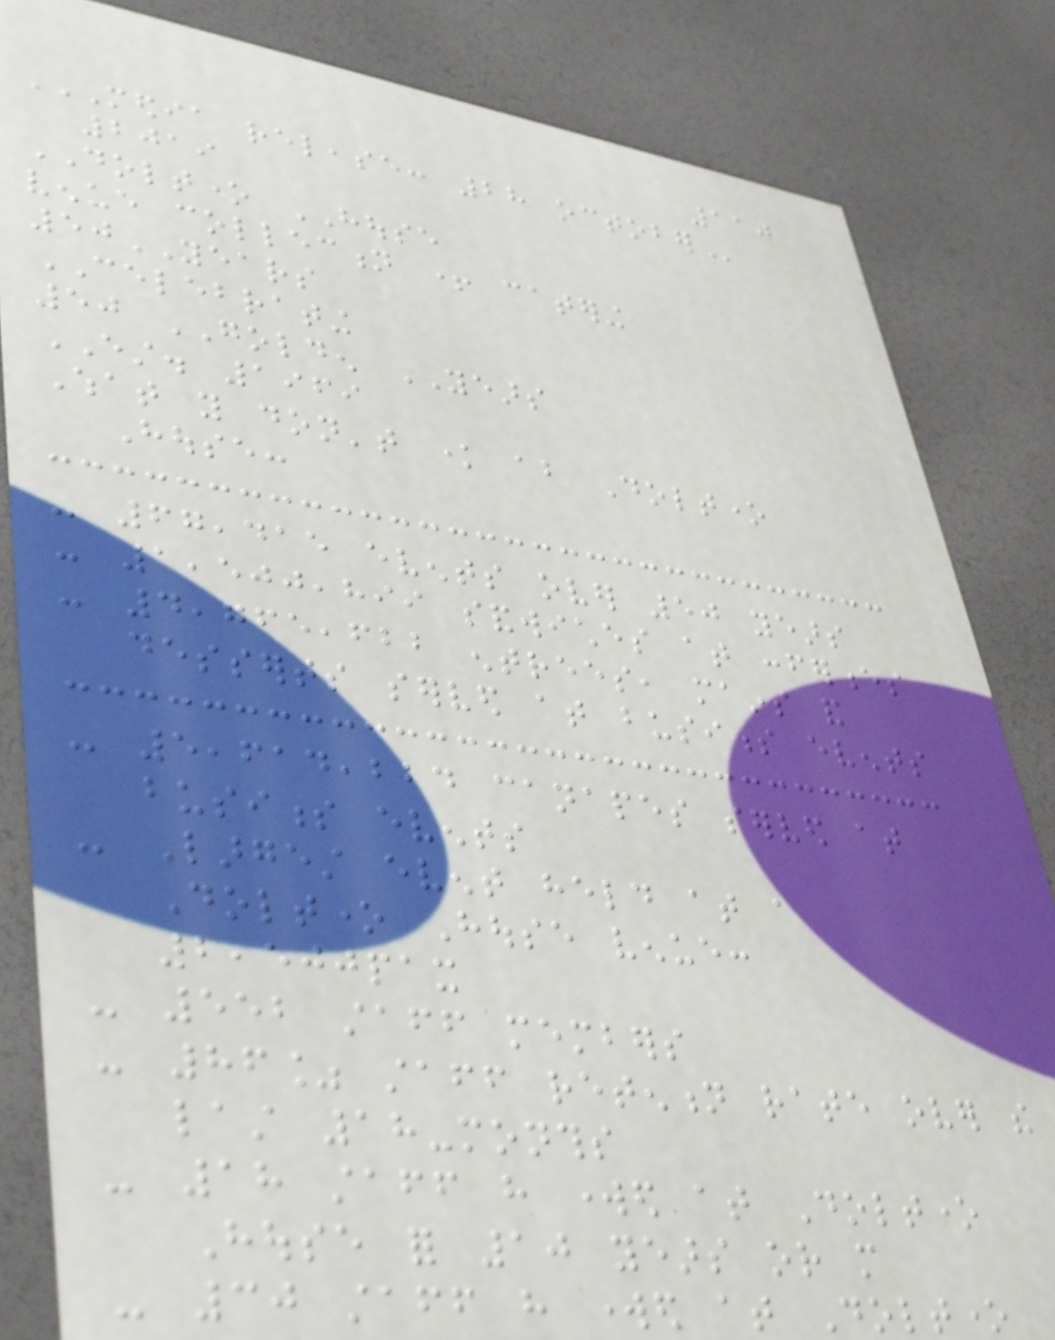110
MEDIA RELEASE: 28 OCTOBER
2019
DOLTONE HOUSE
venue collection + catering
50YEARS
CELEBRATING
50 GOLDEN YEARS
EST. 1969
What you don't know about Doltone
House:
- 67,415 events over 50 years
- 1,500,899 sandwiches at conferences
- 4,765,622 entrees, mains and
desserts served at business events
- 5,614,224 canapes served at
business events
- Largest event held at a
Doltone House venue:
2,500pax
- 552 staff members
- 86% staff retention rate over the
last 18-months
- 18 staff have worked at Doltone
House for 10 years or more
- 30 staff have worked at Doltone
